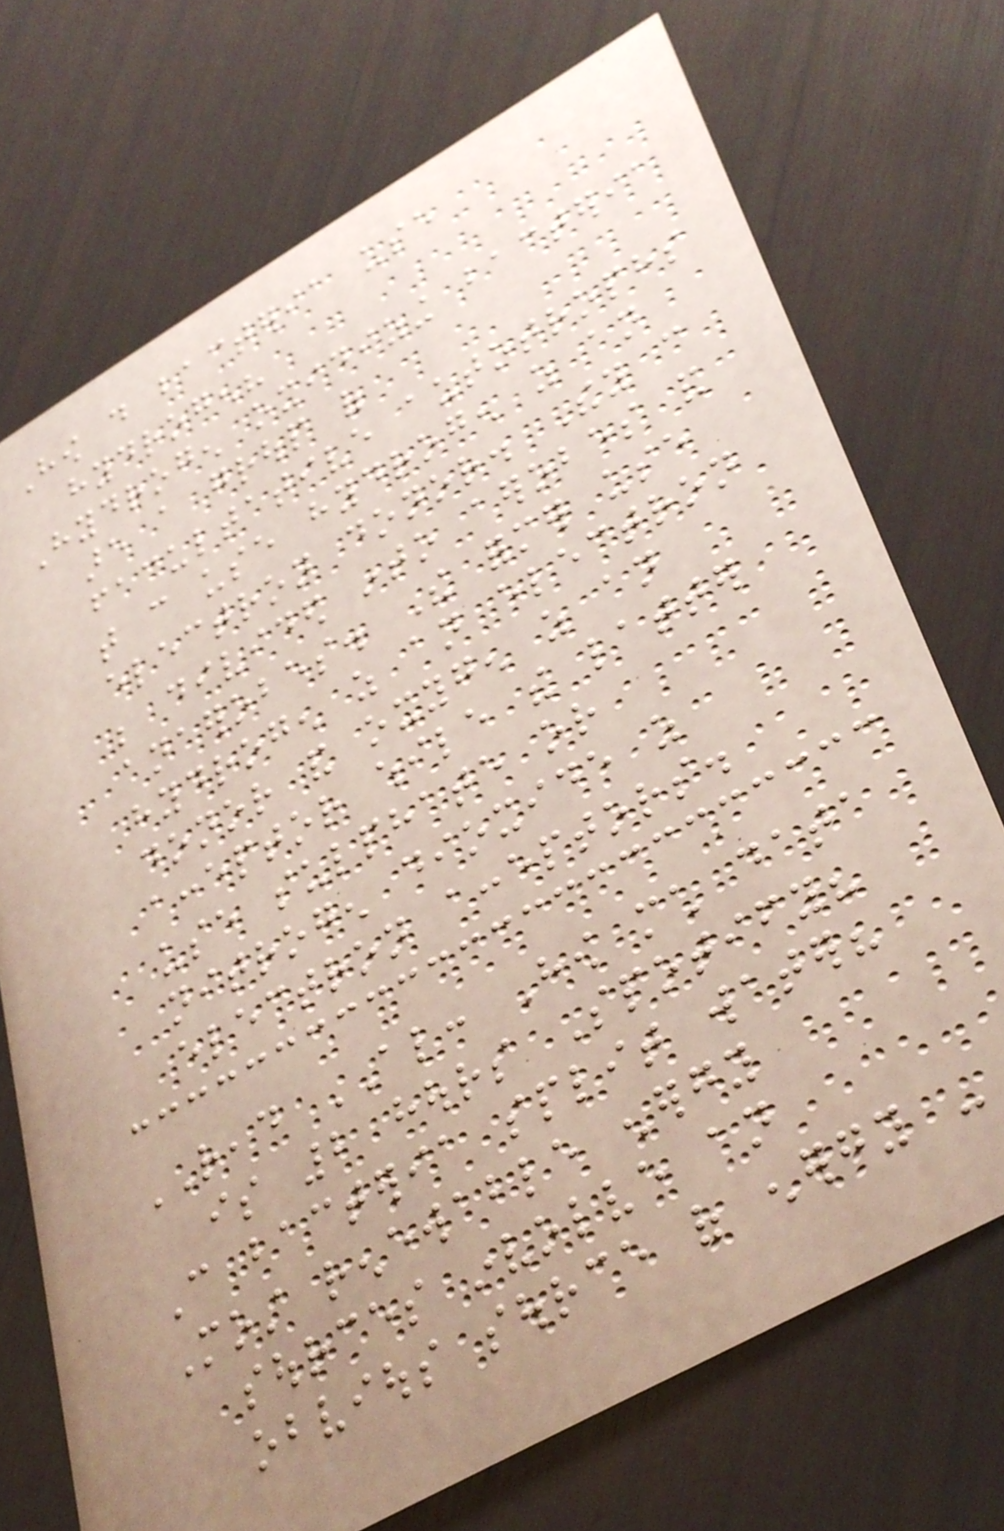How do bacteria use
hydrogen?
Hydrogen oxidizing bacteria
are a group of
facultative autotrophs
that can use hydrogen as an
electron donor. They can
be divided into aerobes and
anaerobes. The former use
hydrogen as an electron
donor and oxygen as an
acceptor while the latter
use sulphate or
nitrogen dioxide as
electron acceptors.
READ ALSO: How much data
is 2 hours Spotify?
Can bacteria split water?
Most renewable energy
sources involve an
obvious source of energy -
